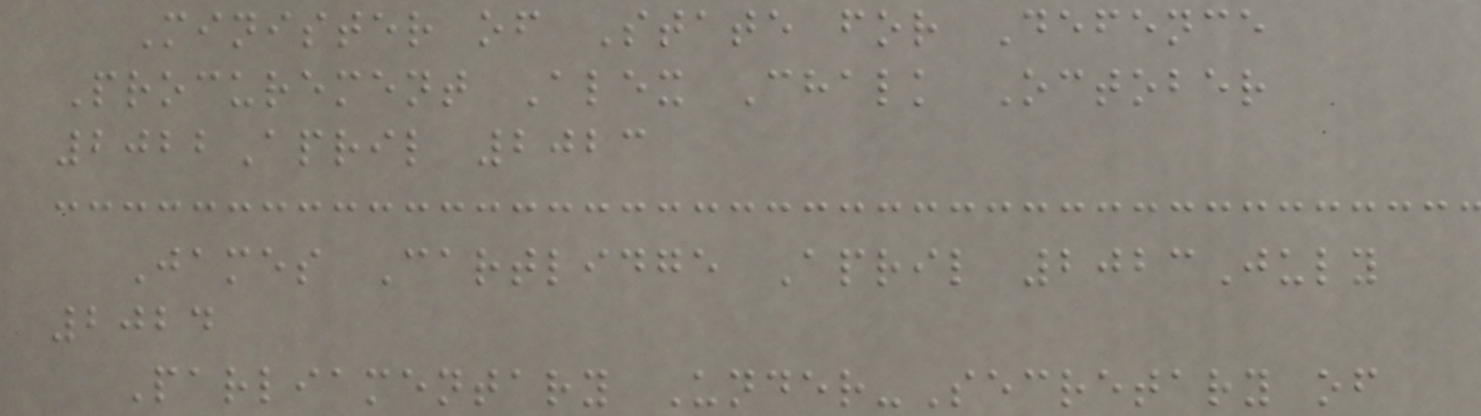Minister of State for Defence
Procurement Alex Chalk October
2022April 2023
James Cartlidge April 2023July
2024
Parliamentary Under-Secretary of
